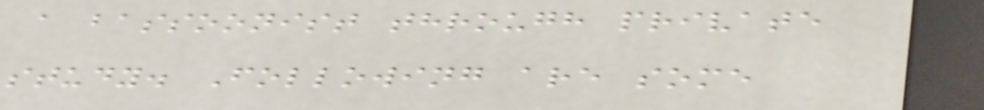a bassoonist through private
study. Following are some
